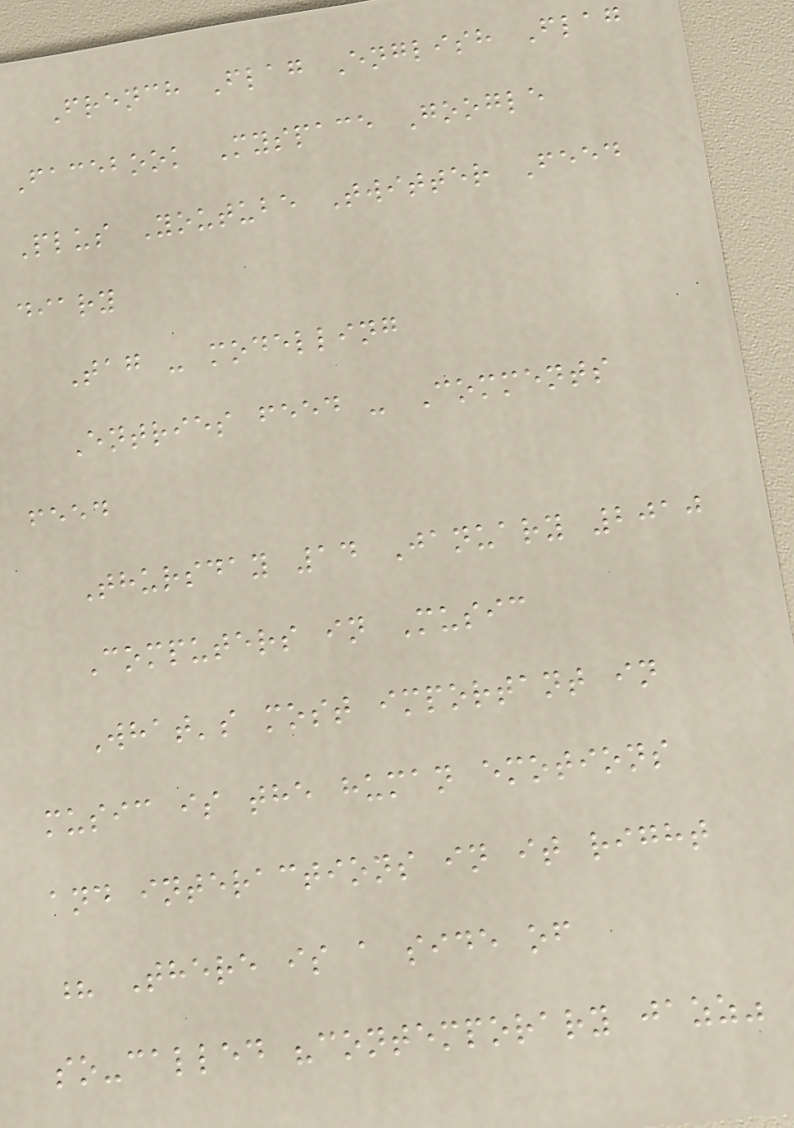French Flag English Flag
Facebook Myspace Google
Plus Youtube Twitter Feed
diary
Tag - modelling
Entries feed - Comments
feed
Thursday 14 January 2010
Computers in Music
What's most important in
music is the human emotions
and interactions in it right
? There is a side of
so-called "contemporary jazz"
